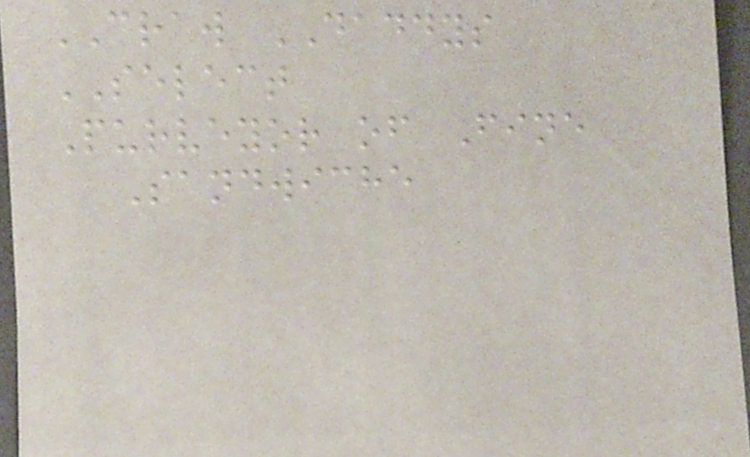CRAW DADDYS
SELECT
Purveyor of Fine
Sandwiche
